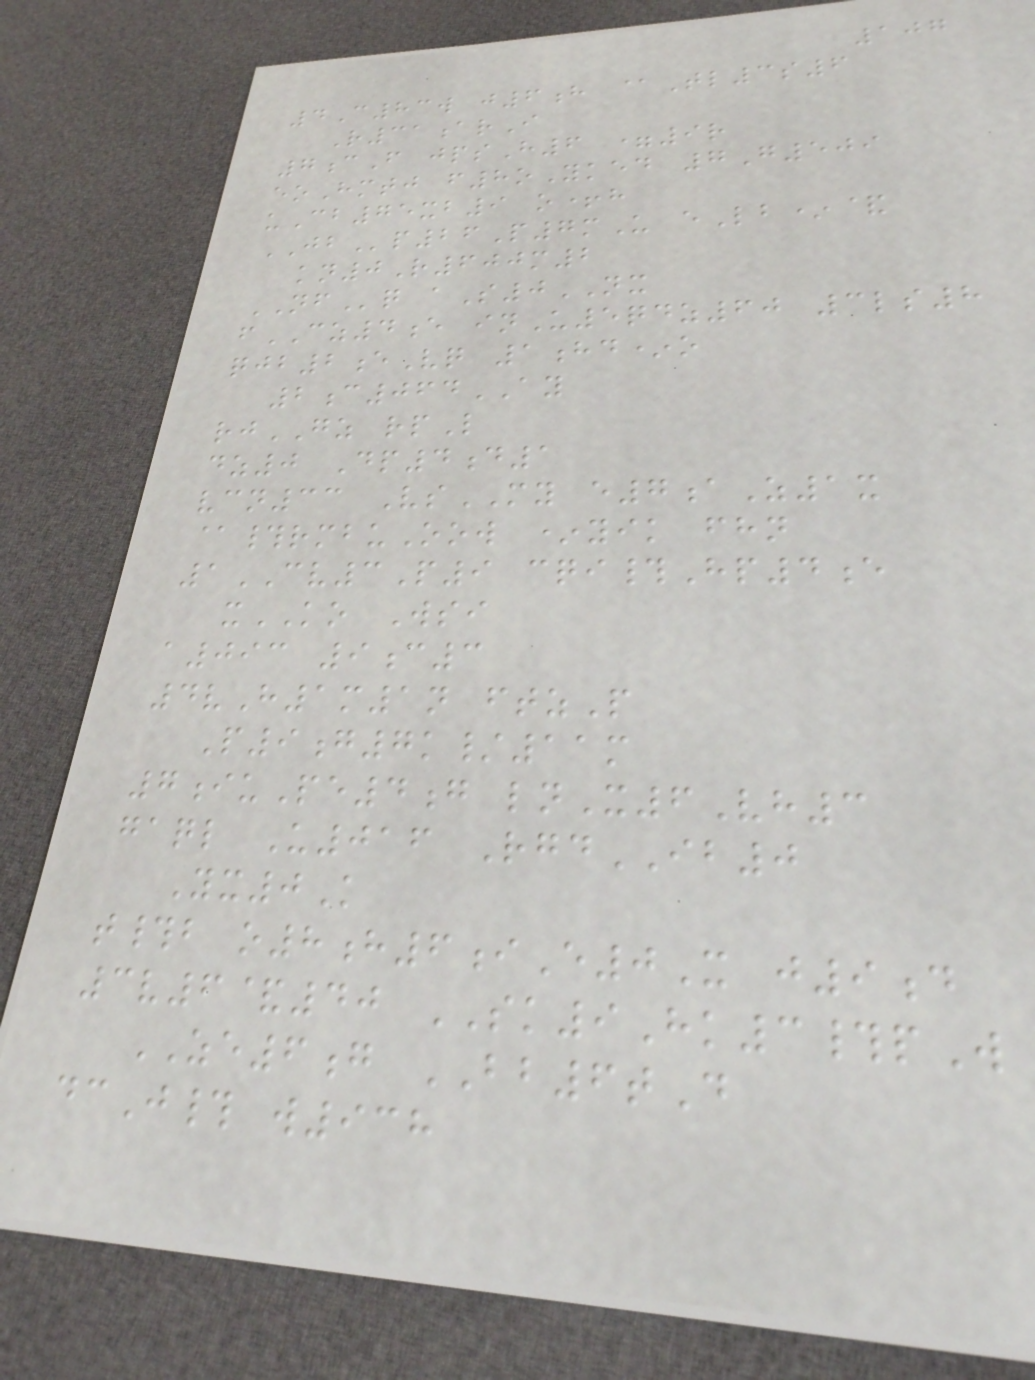107
4C83w j6h @Tl3s6
R31arI
7cF jpsH6 =9r
eoHmtj f8oYked 7G509
uCb75xb9 o+h
JBp26P7mU eLb*&
kn0R600m2
NFq aS0NX
fCZ4e inU5qdz60 3ls8
qjb2eVq 1hd*o
2c064AY
rjGZ rpL
dz0 Dp4d1
vcn33 VsMY e7aZ1x
@#rmbuOow *yik fhn
1CV3P9 cqi#Hp4e
xKO Wsi
a093 9c3
4vH1m1n ftzP
P9g7k/11m
7iuPe4g lnX6Vh3
gaql U016 RgdIB0
Yx0K
t#b o8h6iE0X j9d
3v6&40 SK9Hk3#pW
ZE6g BB6tD
dcJ# w938
